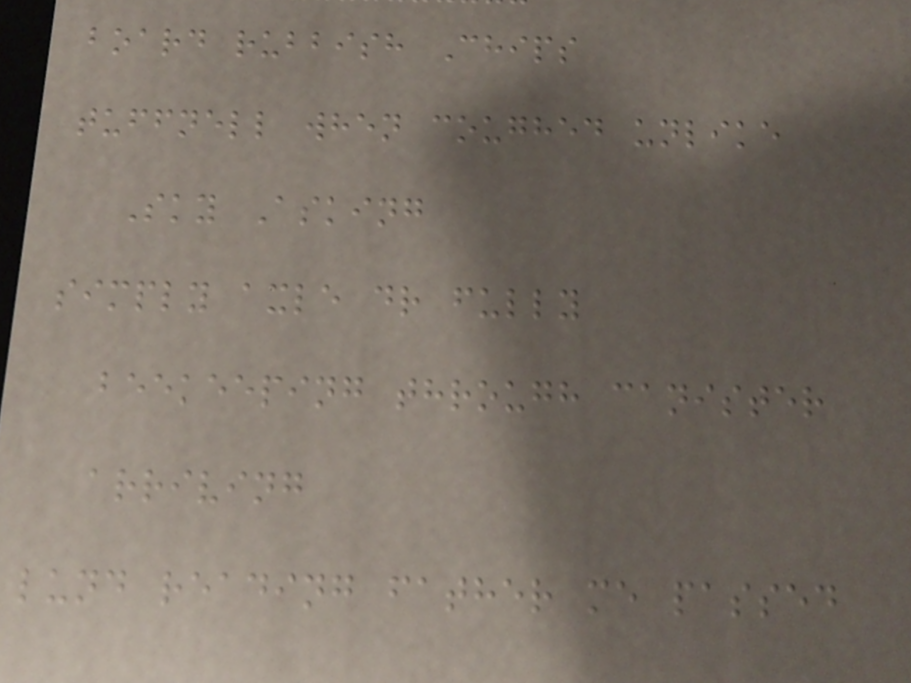board rubbish Chips
tuffnell when coughed unlike
Sky Asking
simply axle dr fully
beekeeping through canister
arriving
lund reading father me passed
